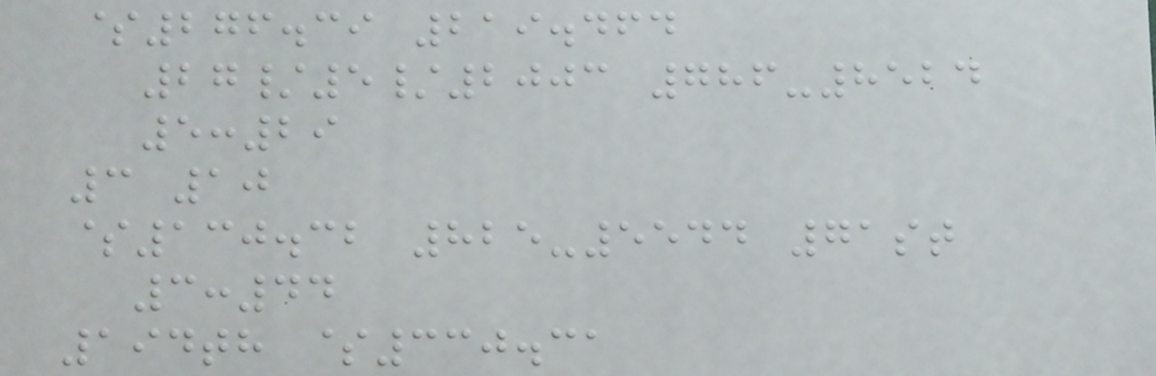$276.39 219.464
27/5/2003 786-8524
5:29
3 10
$130.32 825-5544 71st
3:44
194th $330.31
